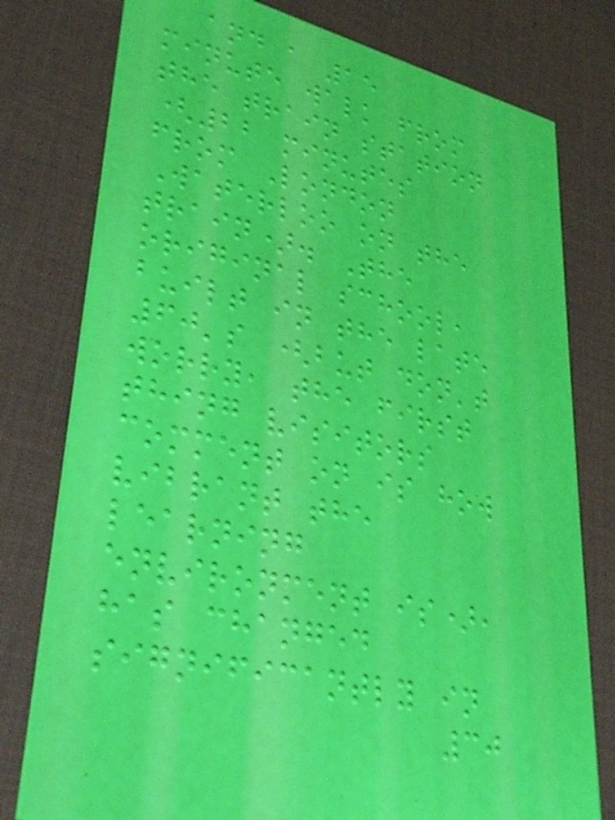and a 15
minute walk from
the train station
(22 minutes
from London
Waterloo on the
train). The
original school,
built in the late
60's (but don't
worry, the first
thing visitors
comment on is how
vibrant the
learning
environment is),
has changed
significantly in
30
